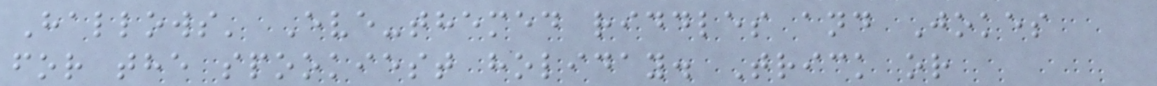Hallows' Eve-themed riddles and Jokes
for the spookiest holiday. Trick or
